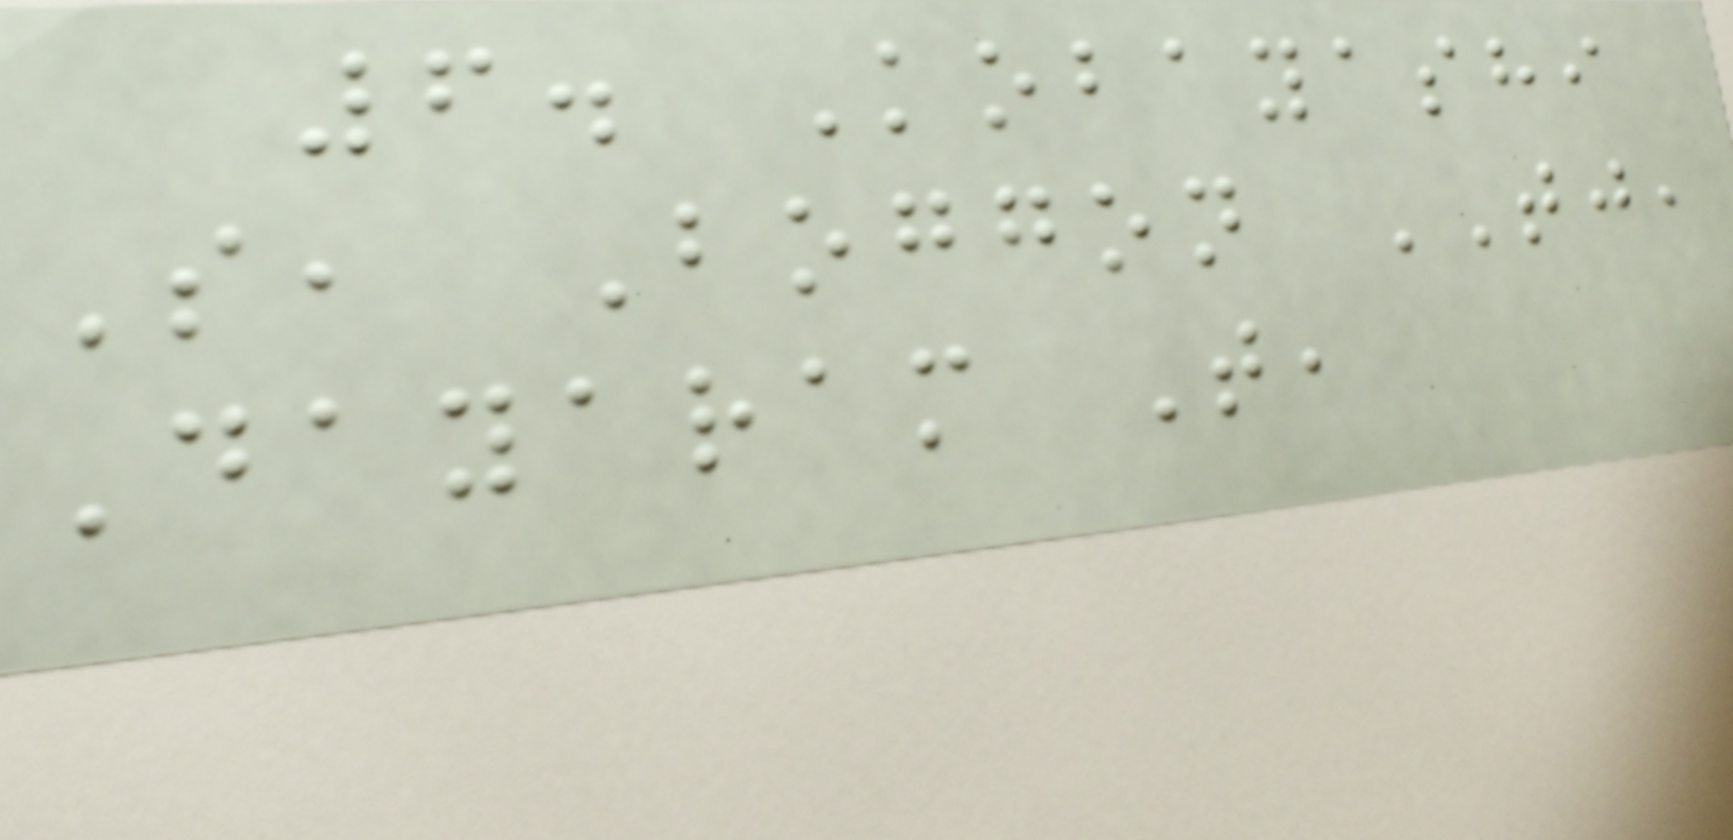6. Kobayashi
S, Boggon TJ,
Dayaram T,
